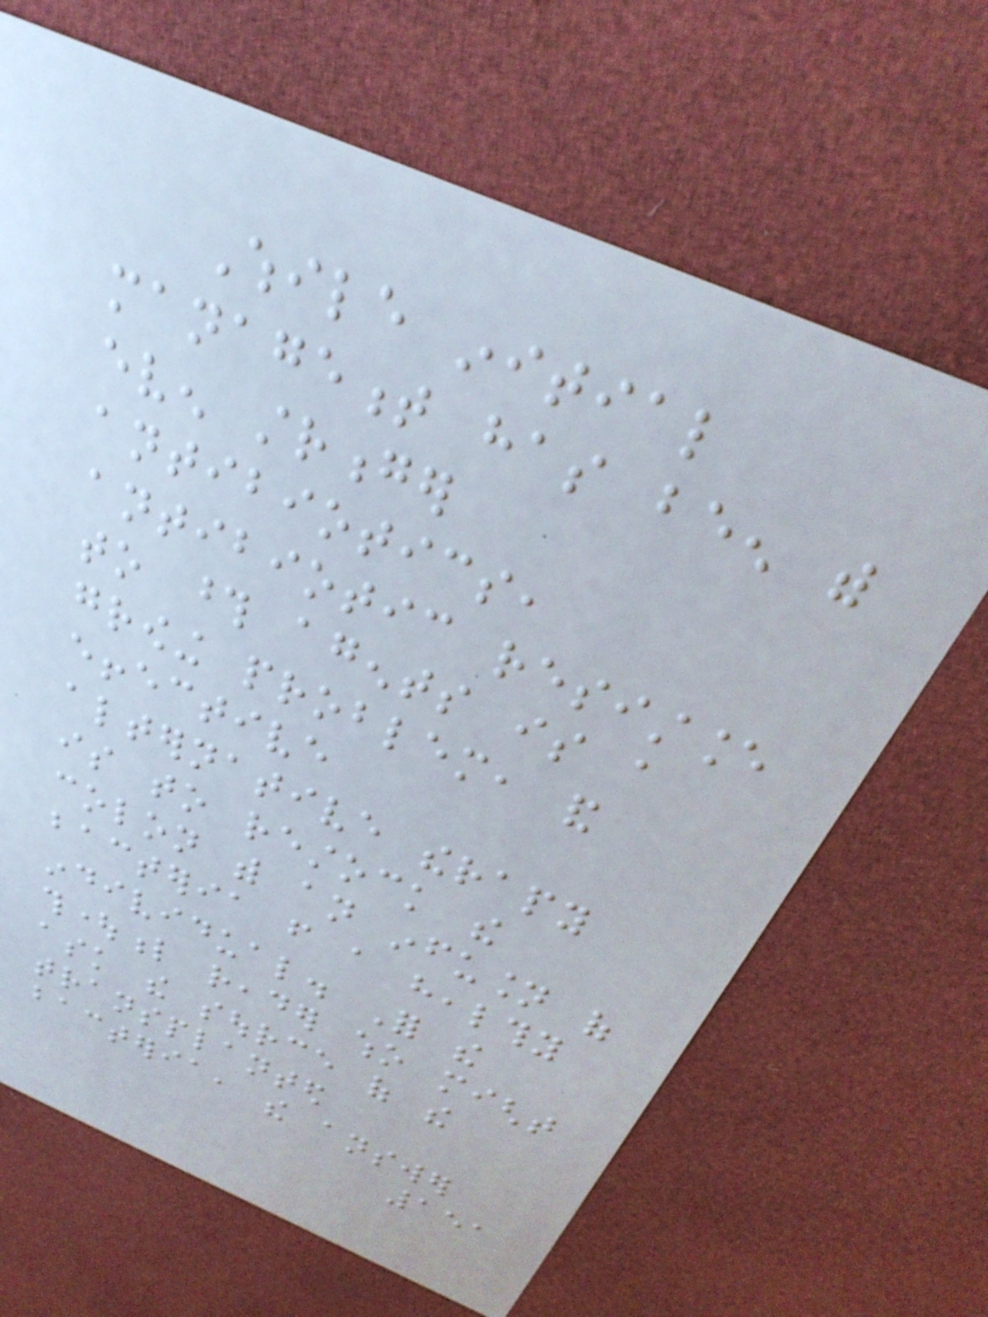While initial
management has been with
even stronger
antibiotics,
antibiotic resistance
to those agents is a
growing problem, and
effective
alternative therapy
is to restock the
colon with an infusion of
bacteria from a healthy
individual. For the
thoughtful reader who might
ask the source of the
transplanted
bacteria, the answer
151
